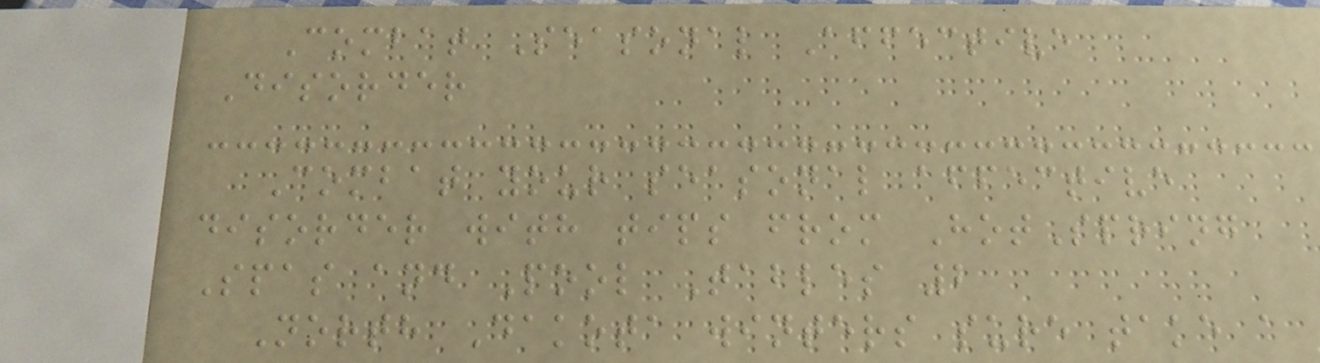Combat Seasonal Affective
Disorder
Combat your seasonal affective
disorder with tips from HotSpring
Spas and Pool Tables 2
North Dakota winters sure take a
